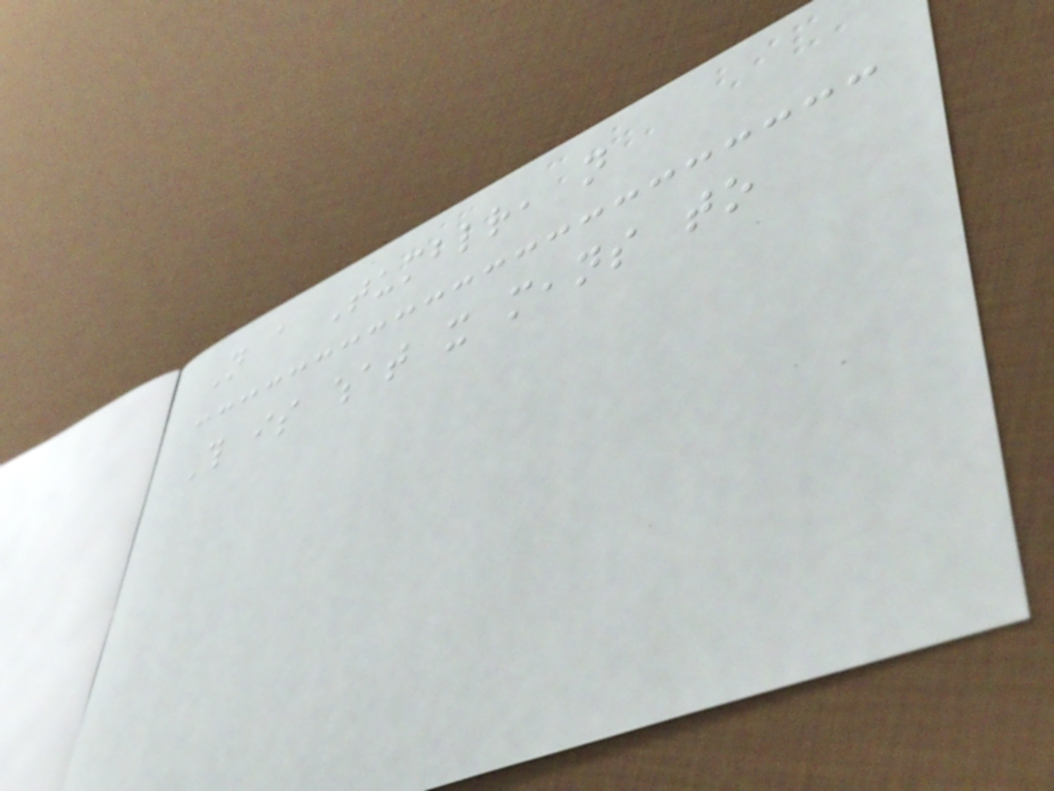Not a Tumblr, not
This is what it means to
